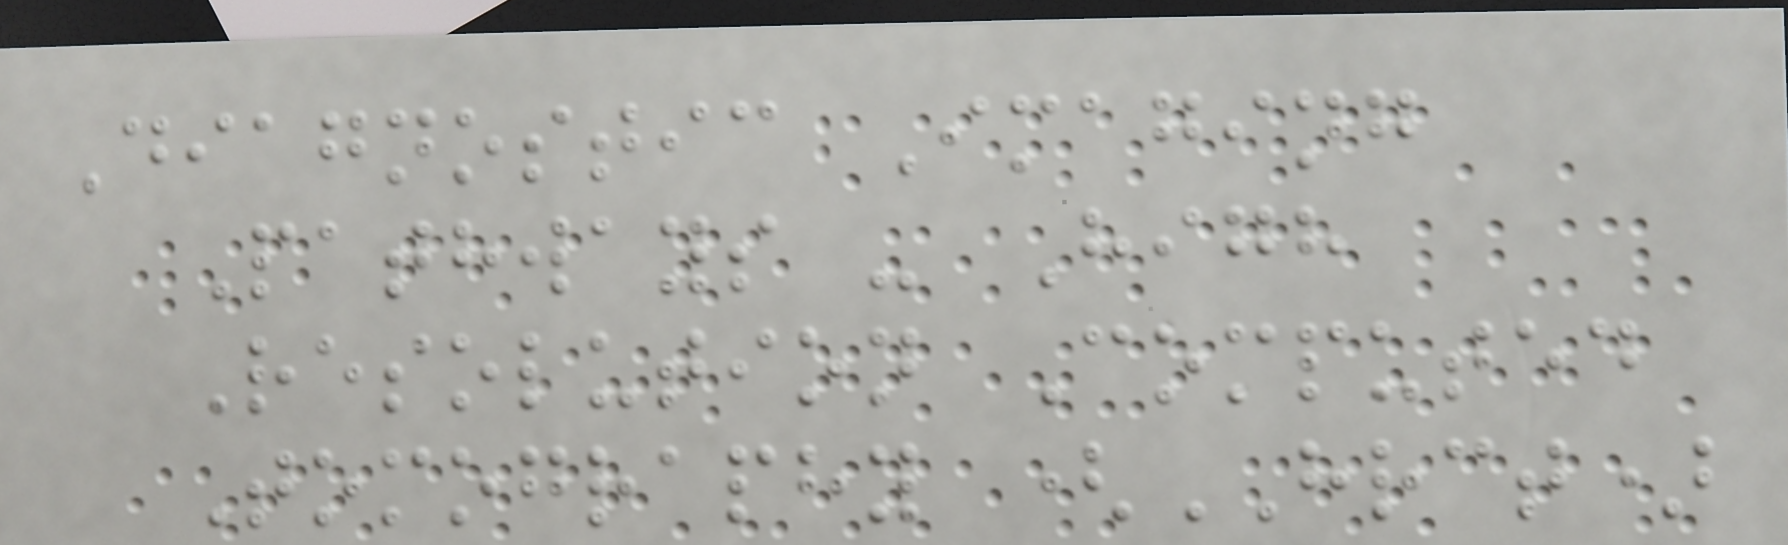Diagnostic Imaging
Pathways - High
Resolution Computed
Tomography (HRCT)
